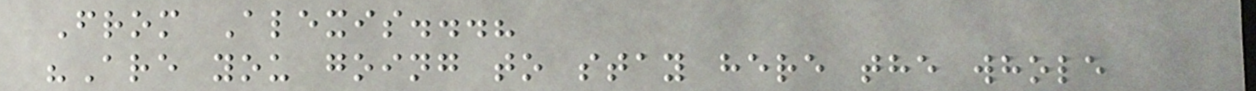From Alexis...?
"Are you going to stay here the whole
